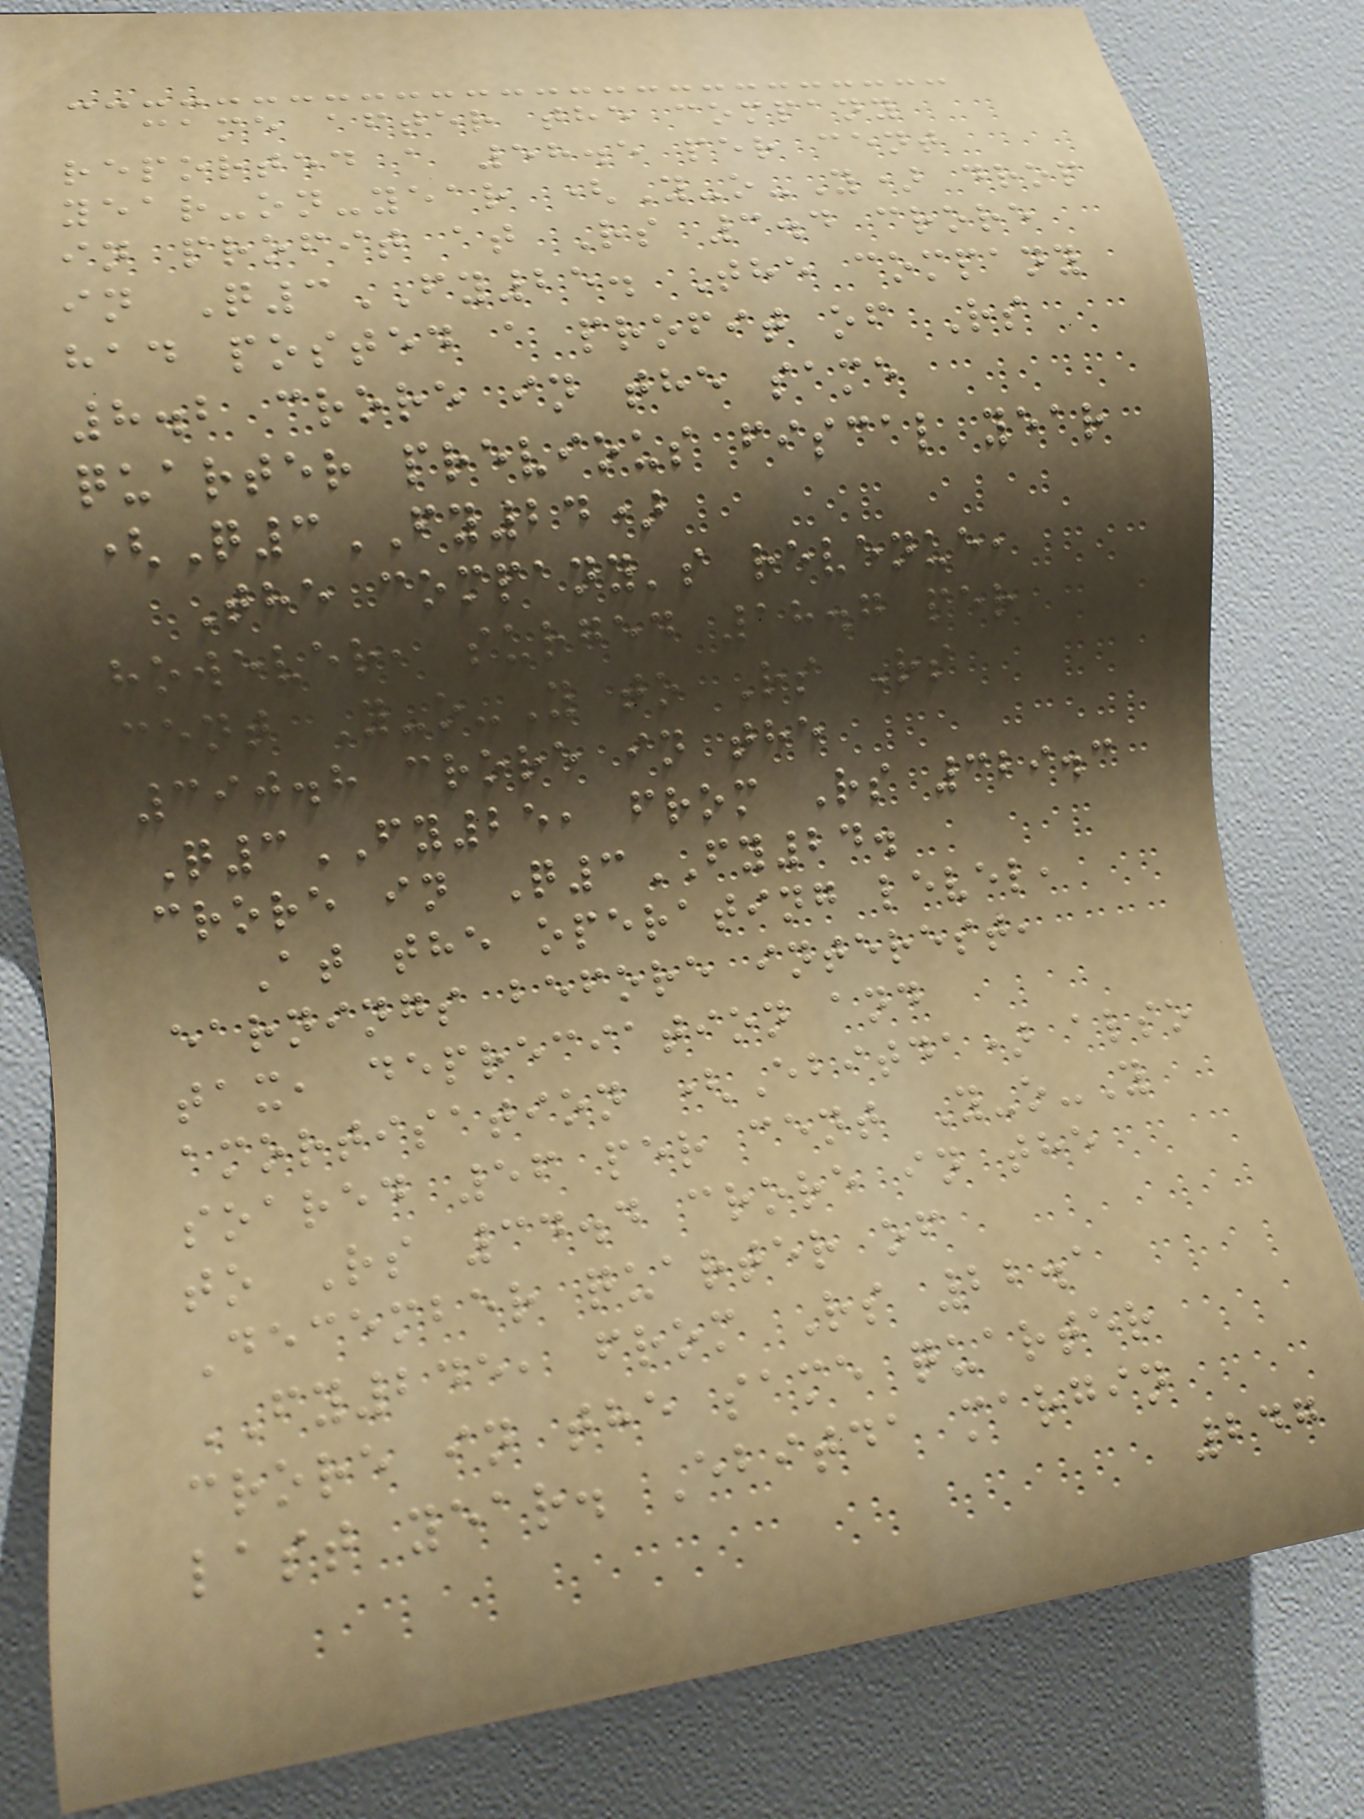came after the company
reported a 58.5 per cent
year-on-year (Y-o-Y) drop
in profit at Rs 3.4 crore
in Q3FY25. The company
had posted a profit of Rs
8.2 crore in the same
quarter previous fiscal year
(Q3FY24)
The company's revenue,
however, surged 18.7 per
cent Y-o-Y to Rs Rs
390.8 crore in the
Q3FY25, from Rs 329.3
crore in Q3FY24.
At the operating level,
earnings before interest,
tax, depreciation and
amortisation (Ebitda) also
soared 56 per cent Y-o-Y
to Rs 34.4 crore in the
December quarter of
FY245, from Rs 22.1
crore in the same quarter
last year. Ebitda margin
247
